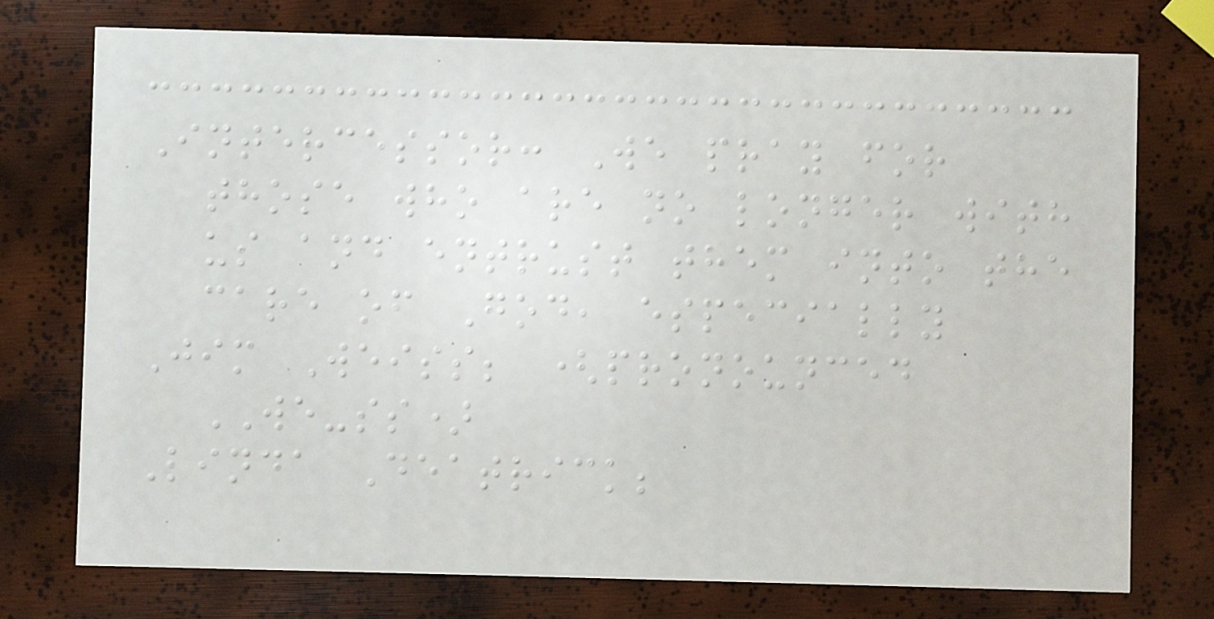Intercessor: We pray for
those who are no longer with
us and entrust them into the
care of God, especially
Jim Weiss; (pronounced
WE-ss)
Linda Deatrick;
